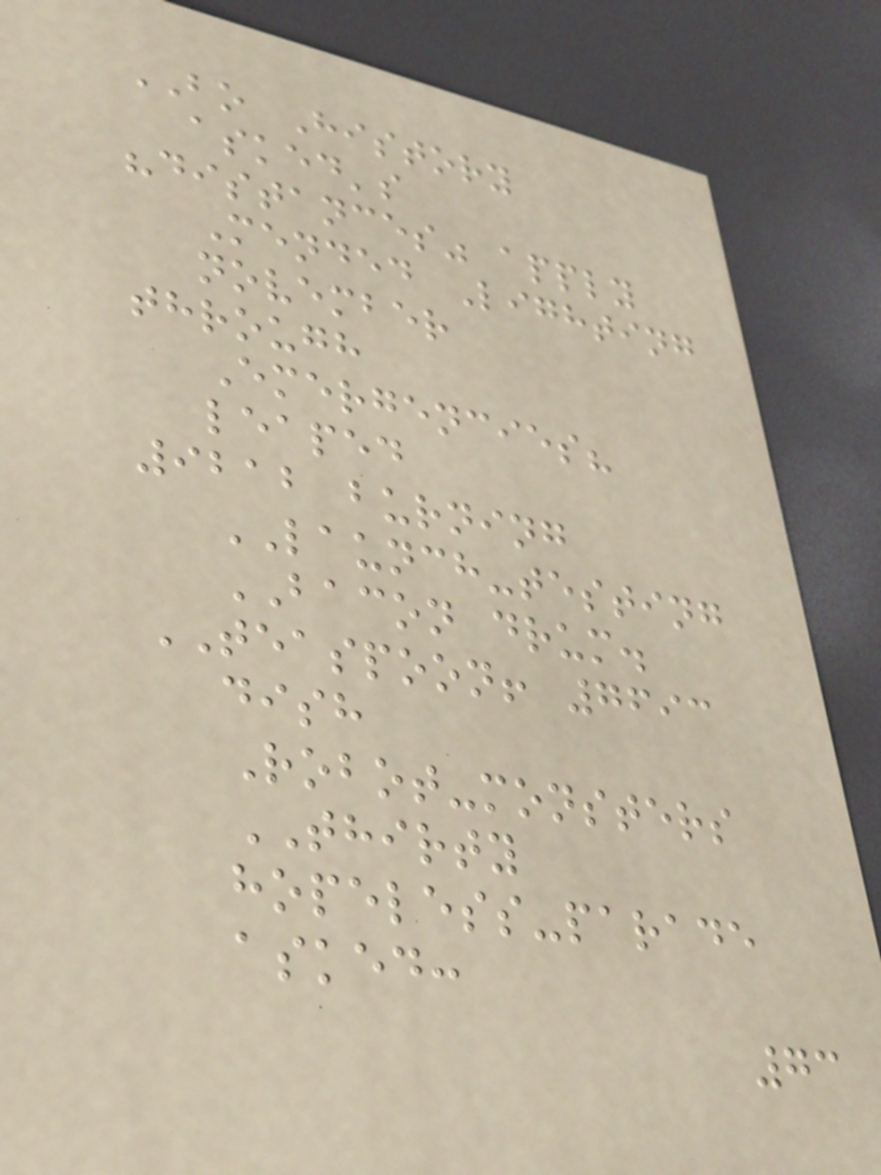BO History
asked's
"distances" apply
Mended Lighting
november
through
Emergencies?
leaped
9212 burning
LAUNCH-testing
BACON drum.
TEASPOON! 7693
dish
Robot-monsters
THIRTY
hopeless-parade
asked:
73
